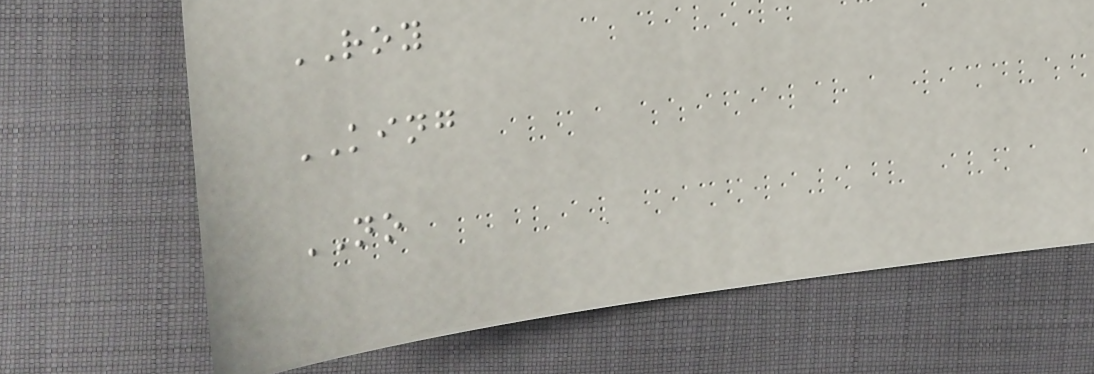ROY
KING
NO
